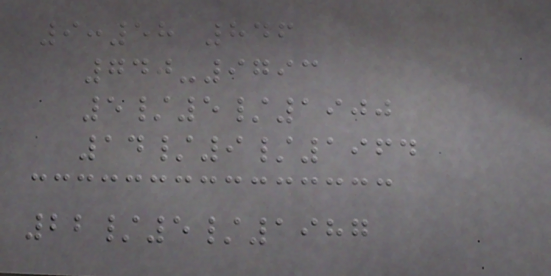9:58 846
740-9793
5/5/1900
14/9/1964
22/5/1987
